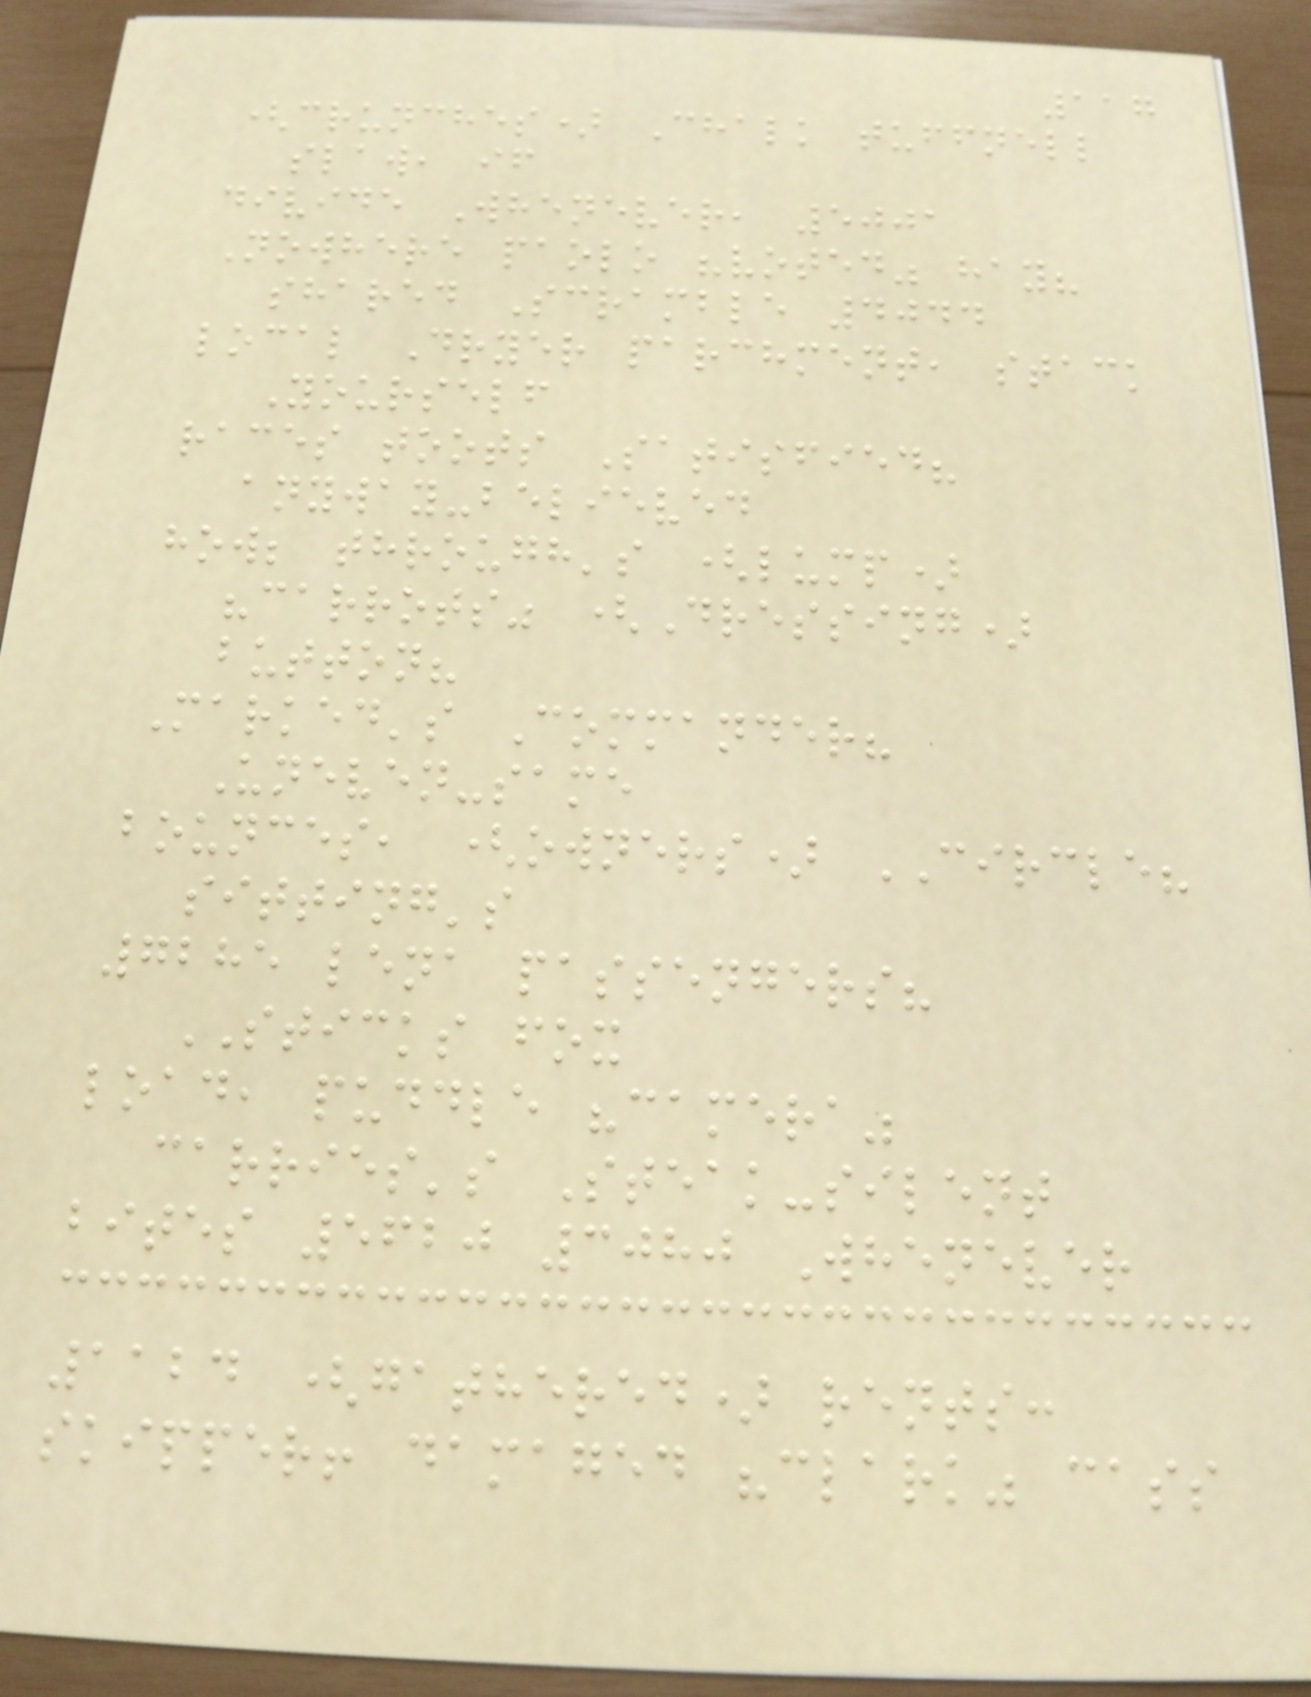117
(crunches) Chalk tuffnell
slaw, if
divide Whenever, 5001
Nowhere paolo "voted" hay?
shared Scramble 4044
local Dryer parchment, stack
Yourself
races toots Satisfied?
anyway-believed
how; through's (lump)
"carrots" (Dressing)
button?
Marked's Commander?
Uneven-same
bounces, (owners) CIRCLE?
sitting's
7285 lena passengers?
STICKS fox
load, puddle "camera"
carries's Steak-silent
bites 5620 3080 Whenever
1124 (gathered) rents:
skipper! damaged "clark" cass
